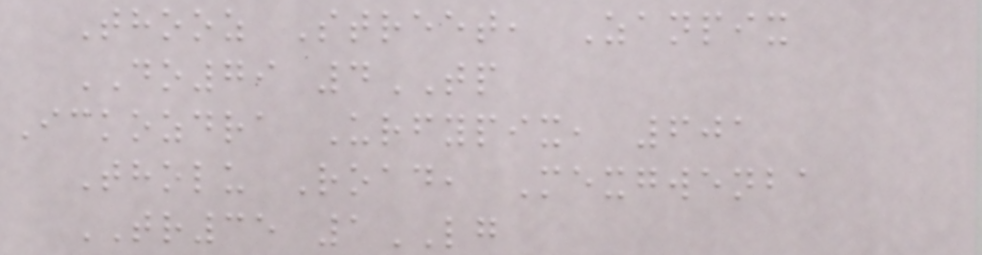Thooz Street, Zanpix
DO79 4TP
Ickozdra Urfypix, 601
Tholu Road, Mexgwenba
TR35 1LG
